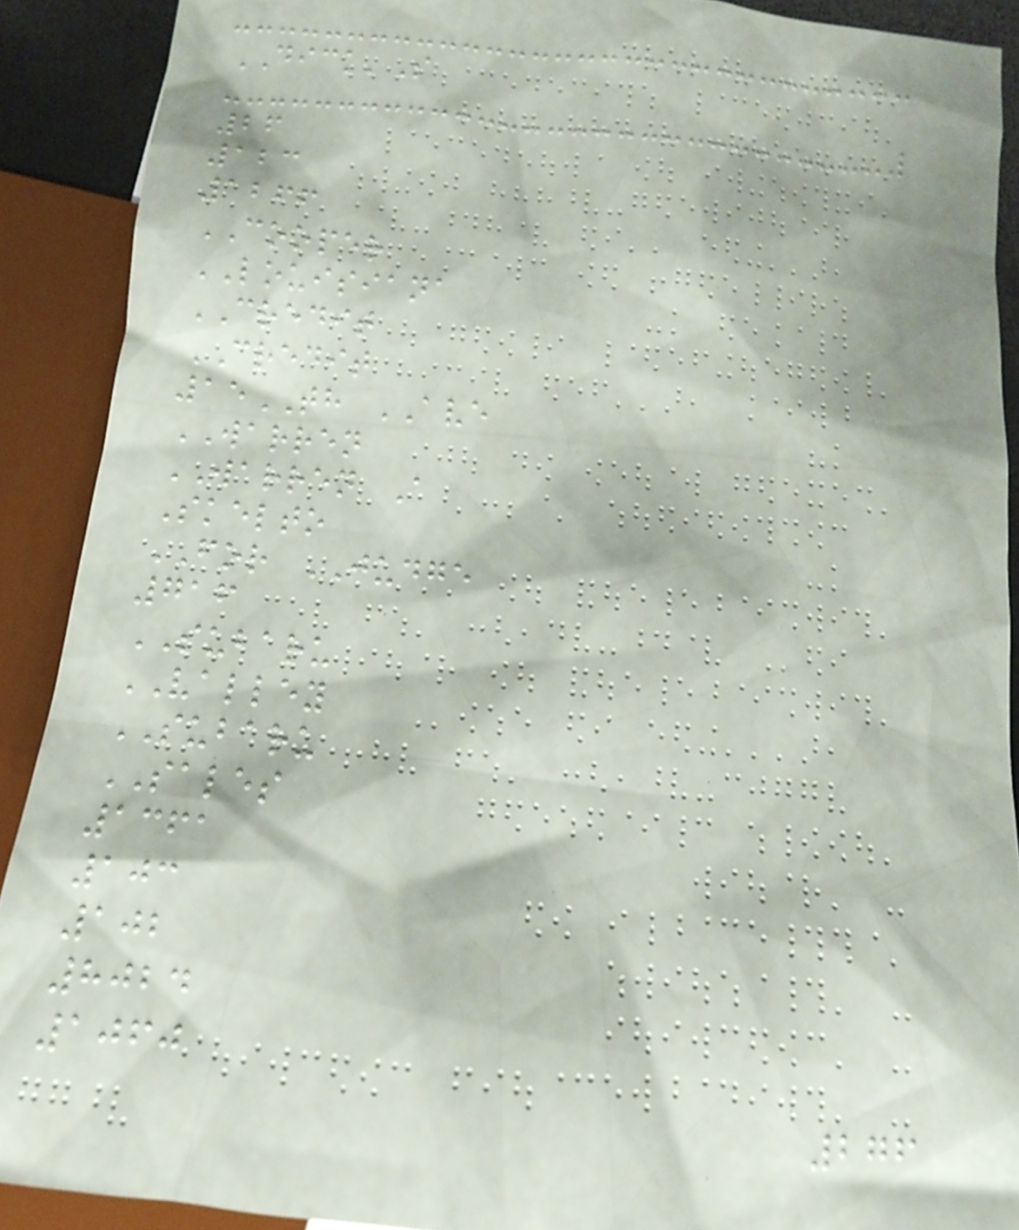DICK'S
26
123
1266
COOPER
LOUISIANA
CREDIT
CREDIT
15TH AVE
WARREN
WARREN A
Skelto
FOR JUDGE
716
SUBARU
VALLEY
SUBARU
SALES
1361
103
102
8024
1060
276
